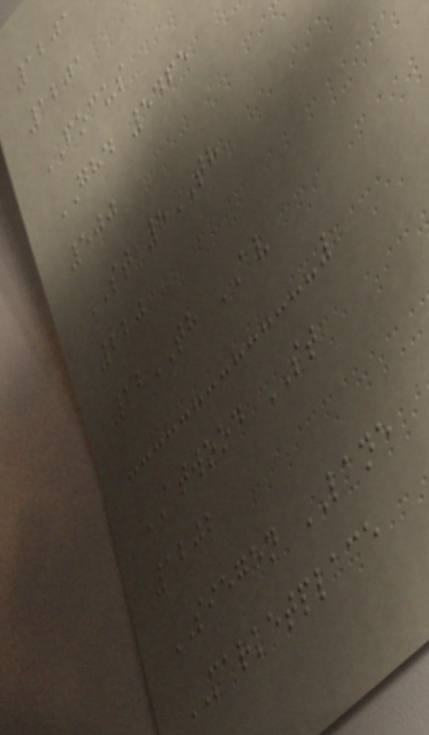1201
1201
FOCUS
GHD 5465
500
ST 5TH
220
12TH AV
ATWOOD ST
1202
SIEGEN LANE
MARKETPLACE
